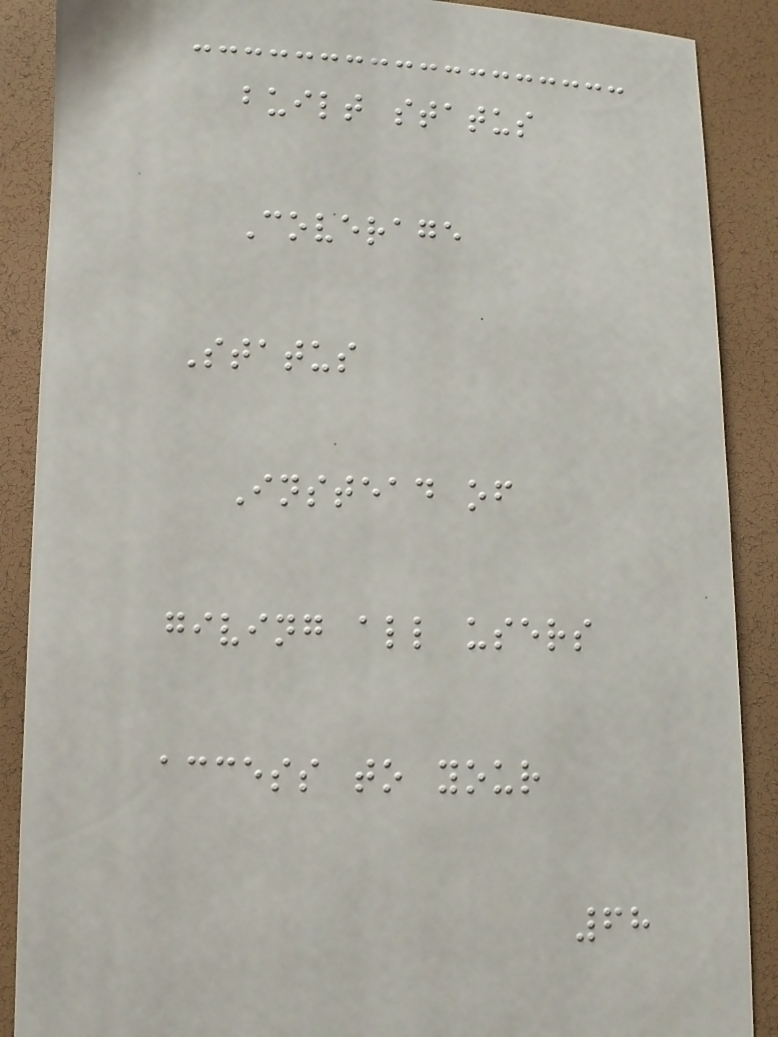built status
Coverage
Status
Instead of
giving all users
access to your
68
